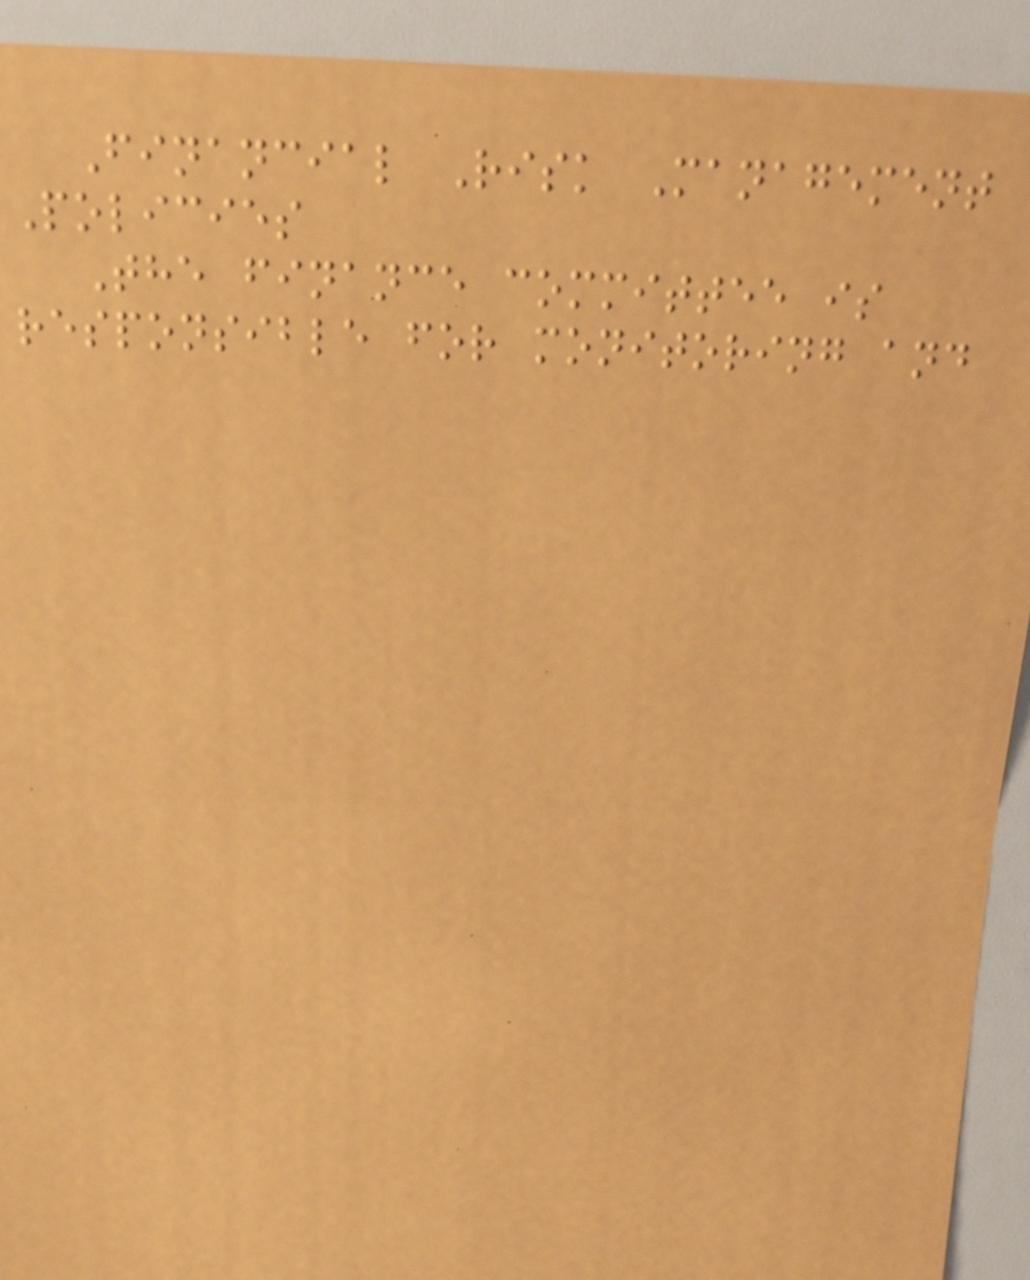Financial Risk Management
Policies
The finance committee is
responsible for monitoring and
